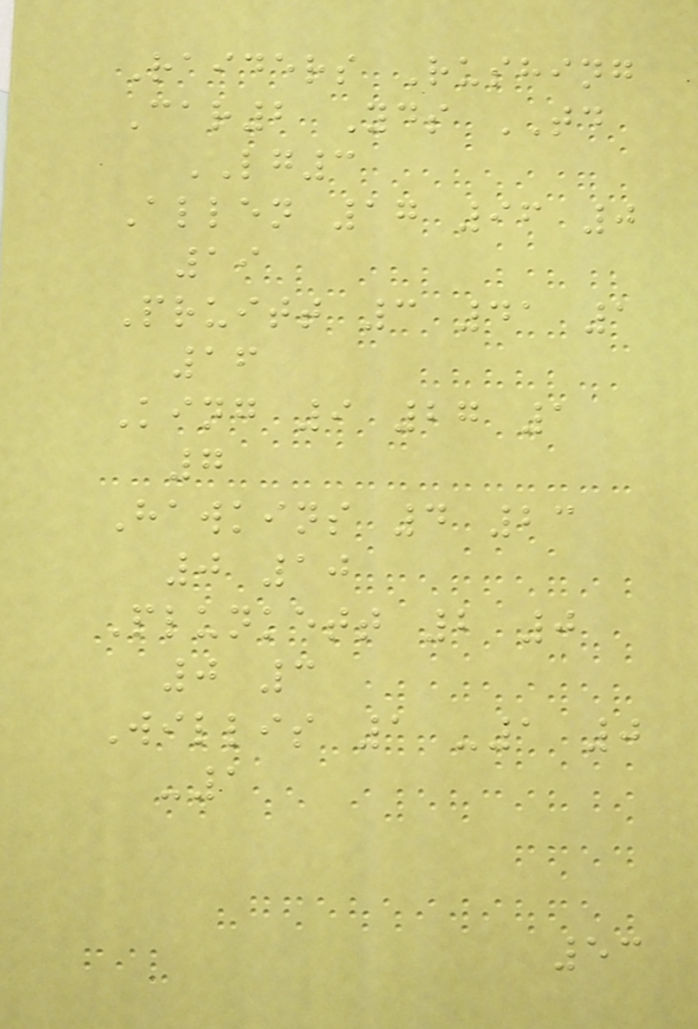Raiders Rushing
Car2 Yds TD
LG3
Allen 17 96 0
19
Pruitt 3 41 1
16
King 9 27 1
7
Hawkins 4 23
0 10
Plunkett 2 0
0 3
Willis 1 -1 0
-1
53
